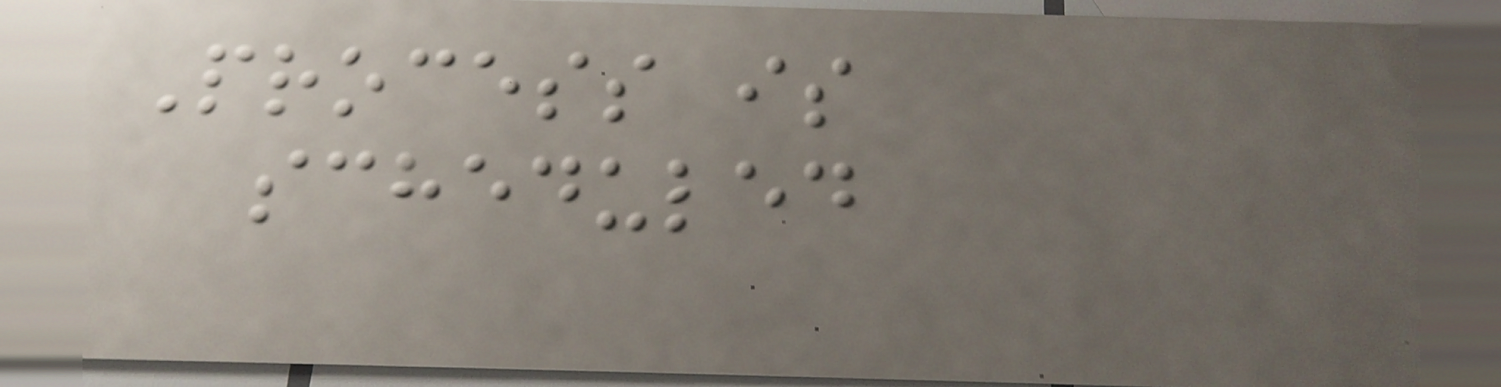Process is
scheduled
